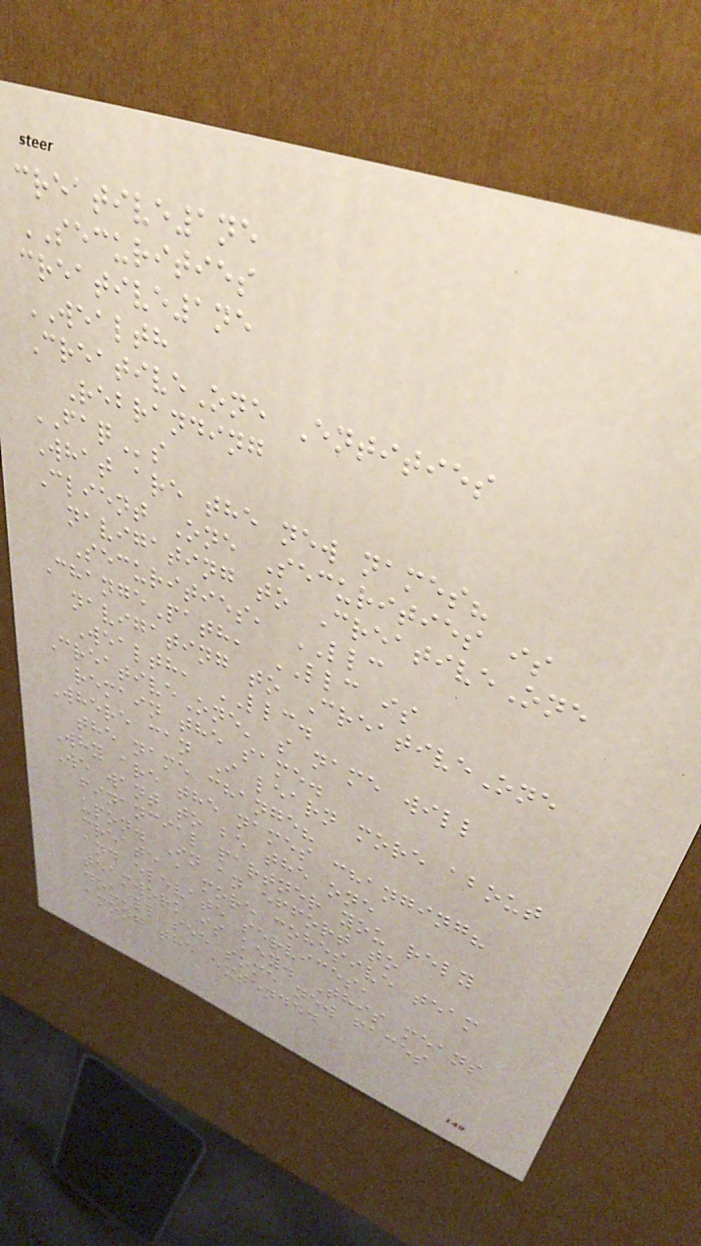creative1ne
SECURITIES
creative1ne
WEALTH
CreativeOne Entities
Rebranding
FAQs
What are the new names?
Client One Securities is
navigating to CreativeOne
Securities, LLC
ChangePath, LLC is
navigating to CreativeOne
Wealth, LLC.
CreativeOne' s name will
remain the same.
Where can I learn more about
the name change?
Why are the names changing?
We want to be the one
financial partner you rely
upon. In an effort to
create a more cohesive team
and elevate services,
teamwork is key. This means
you'll see some new faces
among the extended
